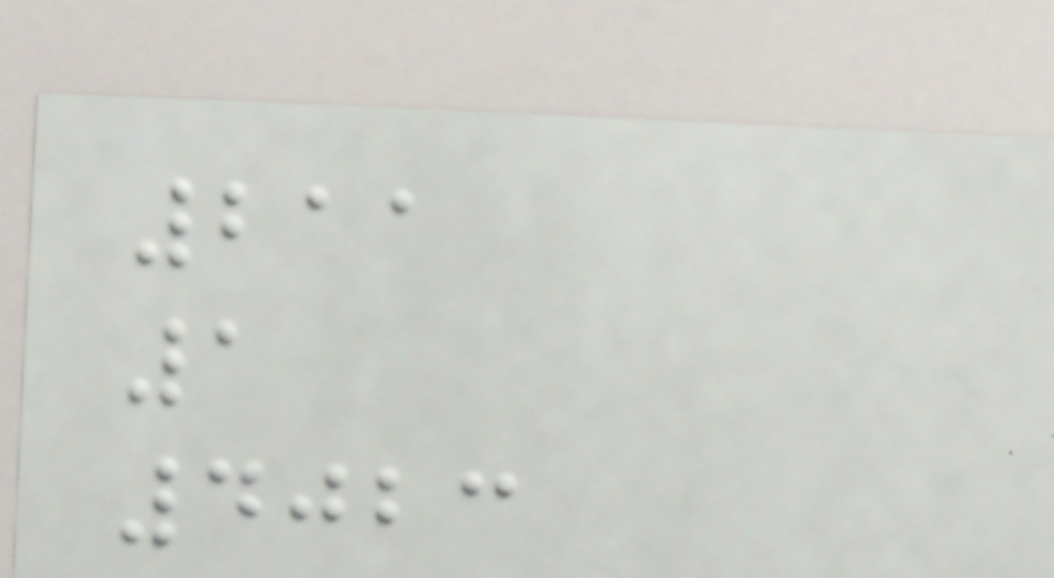211
1
4023
